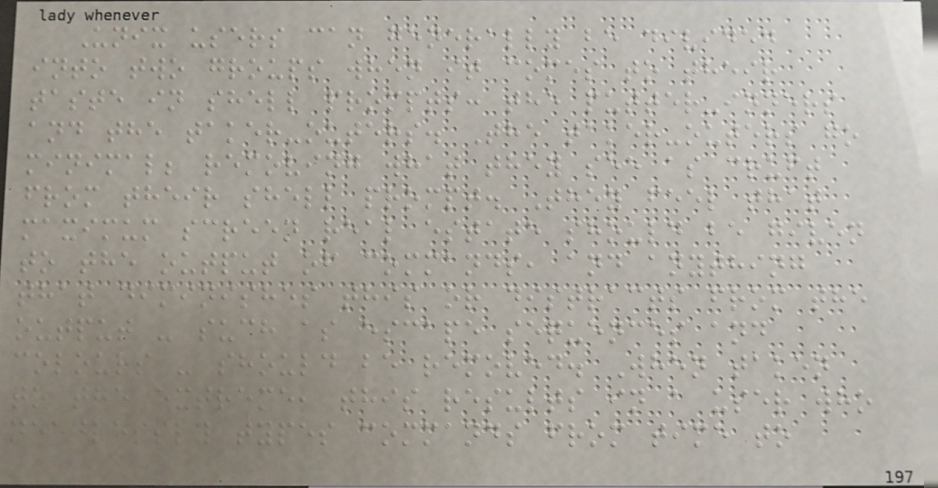Unix users can generally be divided
into two groups when it comes to their
taste in shell prompts: the putter-inners
and the taker-outers. The taker-outers go
minimal; removing what they see as cruft
from their shell prompt. They feel that
maximum screen real estate should be given
to the output of commands, and anything
that diminishes this or distracts from the
output - such as escape sequences and
colours - should be removed. When taken
to the extreme, this results in a user who
needlessly types commands from time to
